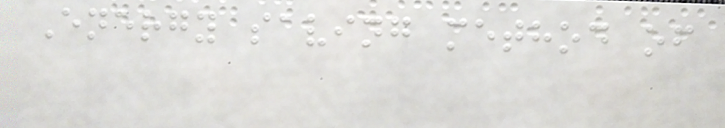Energy saving method of
